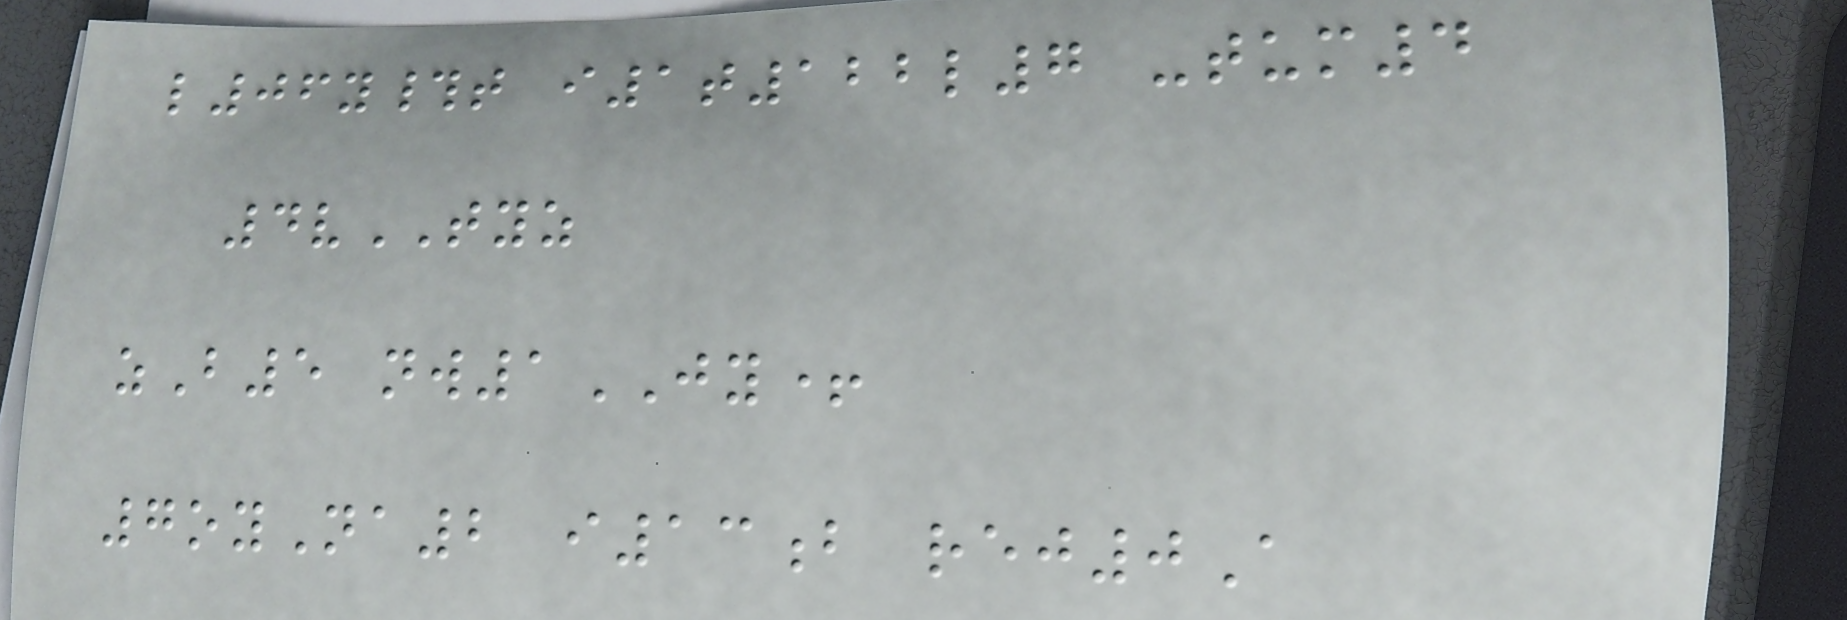l06y#t i1t122l7 -tum4
4vTYZ
zB5 nw1JY+
7oyNa2 i13b rej0A
